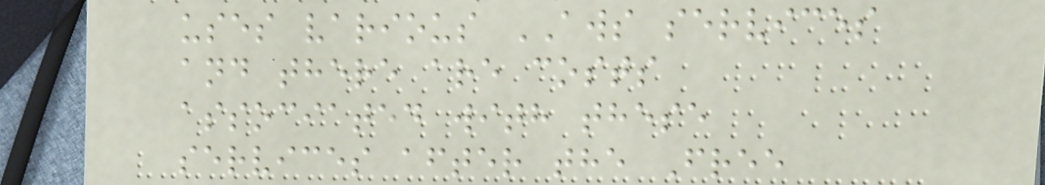uses various AWS services
and there are costs
associated with these
services after the Free
